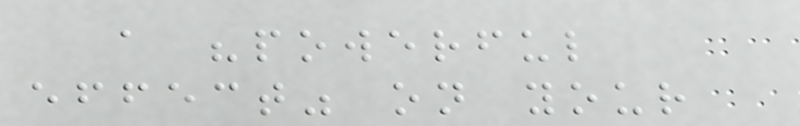a "powerful
effect" on your
